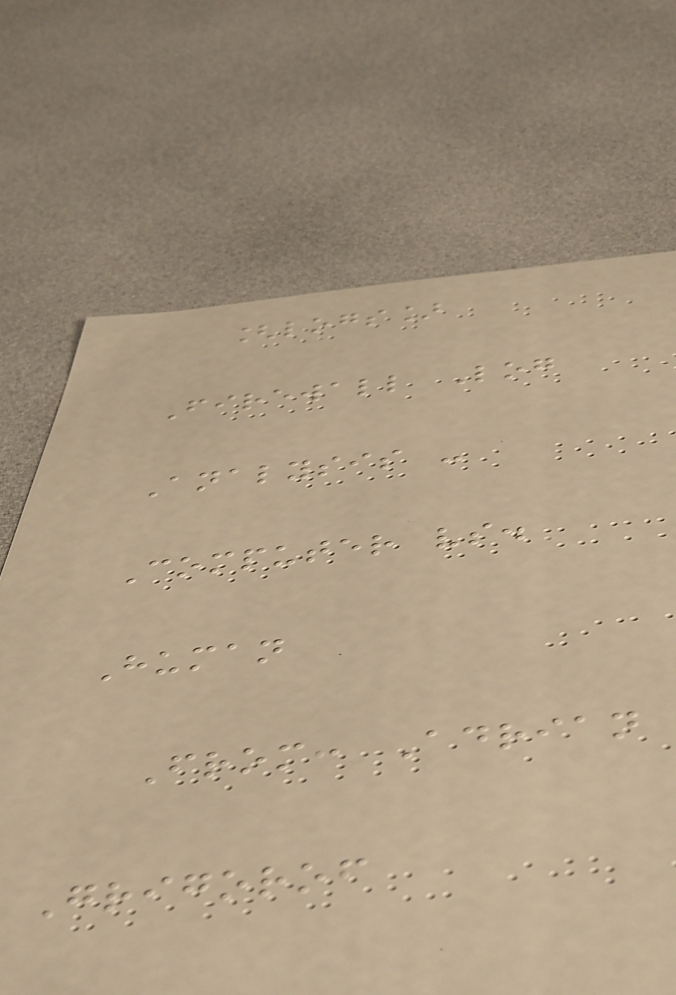[logs]
Firewall Log
Analysis -
Computer vs.
Human
From: Adrian
Grigorof
